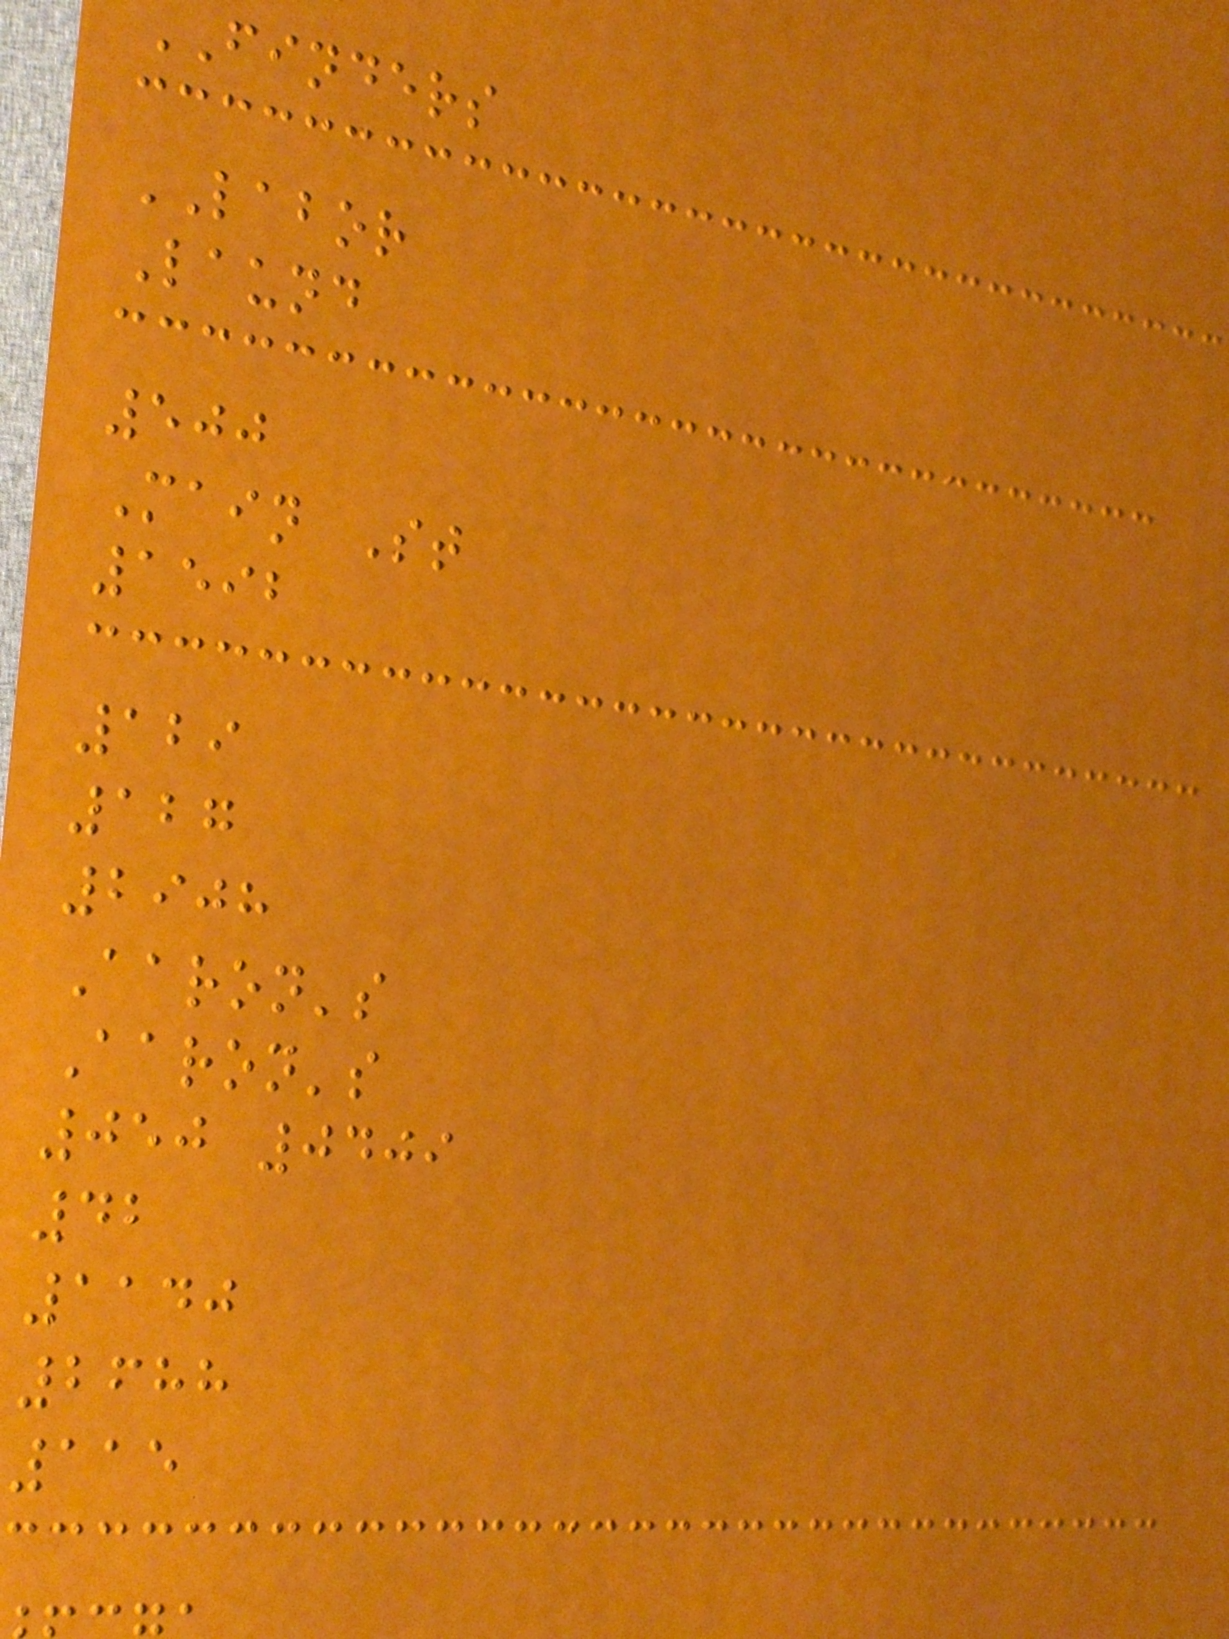finders
LABOR
Laund
500
Main St
1592
129
127
2908
Aaron's
Aaron's
050 0409
42
1140
2688
115
